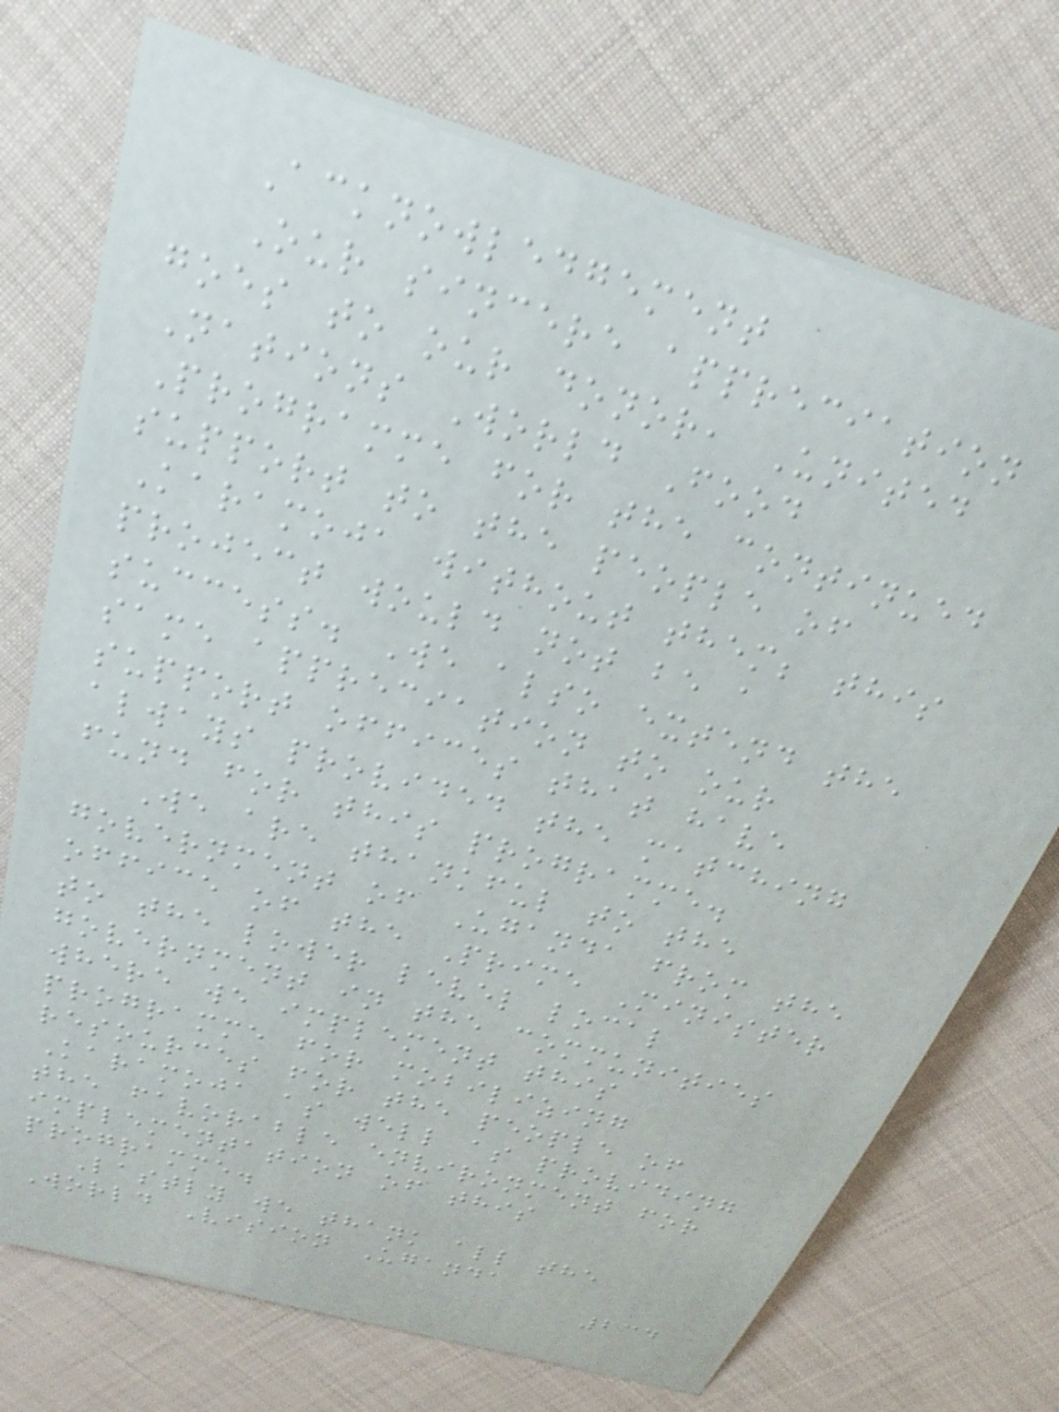Acknowledgement
Our sincere appreciation
goes to our donor, United
Nations World Food
Programme for the continued
support to the people of
Karamoja without them; this
project would not be a
success. We also extend the
same appreciation to our
support offices that have
always provided the matching
fund for this programme.
We are thankful to the
government of Uganda from the
office of the Prime Minister
to the lower level local
government in the communities
where we implement this
programme for mobilizing
resources for the people of
Karamoja as well as providing
the favorable environment for
implementation of this
programme.
Lastly we thank all the
World Vision Uganda
234
